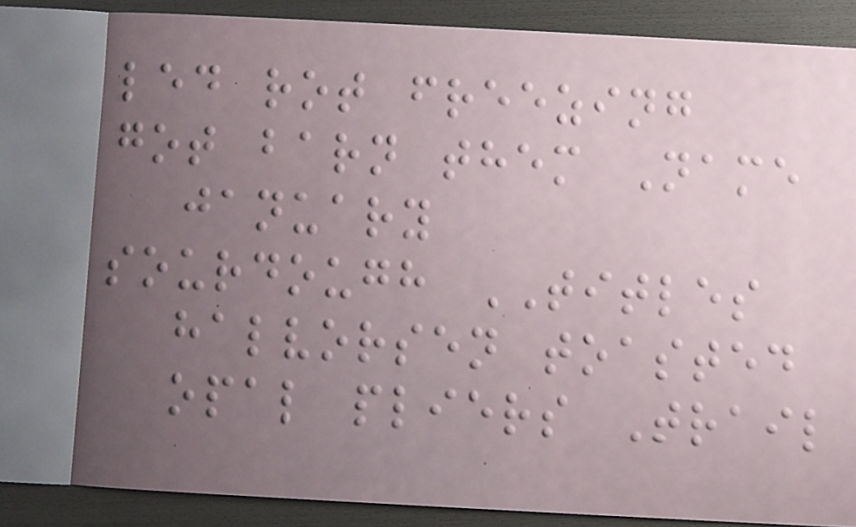led rot freezing
got barn them Name
january
sourdough TITLES
halvorsen toasted
opal pliers Trail
